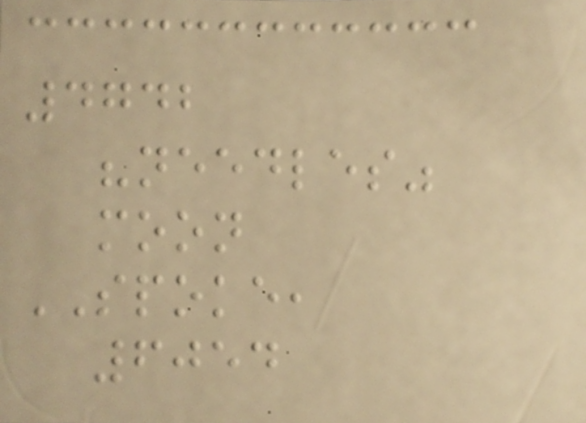4742
"needles"
moon
SPOKE,
6054
